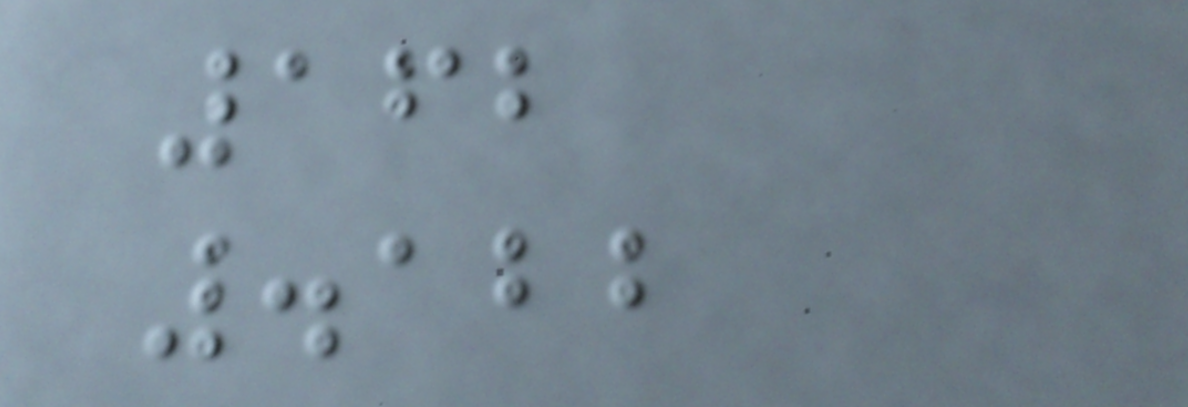162
.122
